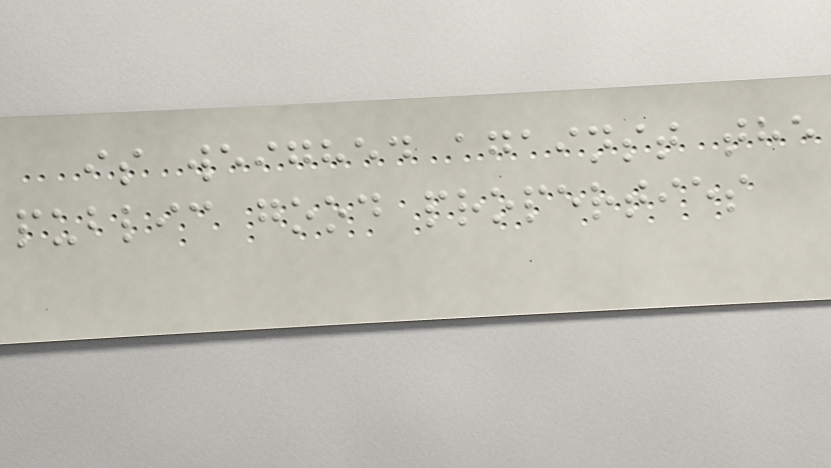is weighed against the
public good properties
